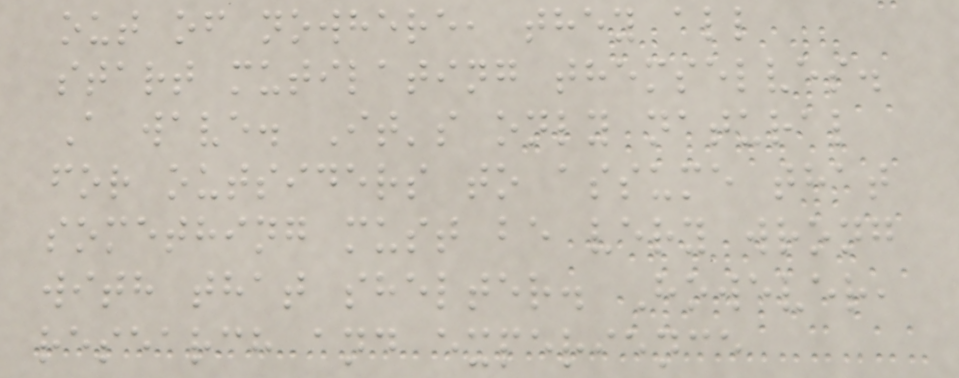out of nowhere, they all
start mutilating themselves.
A wave. It's only natural
for outsiders to assume that
something must be very wrong
with that shelter. However,
research and experience
